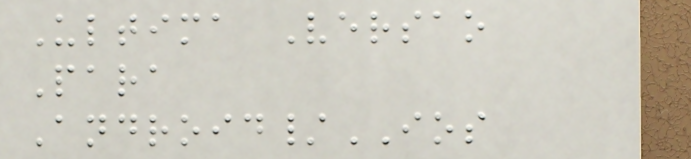Ultima Versao
Para
Android/IOS
